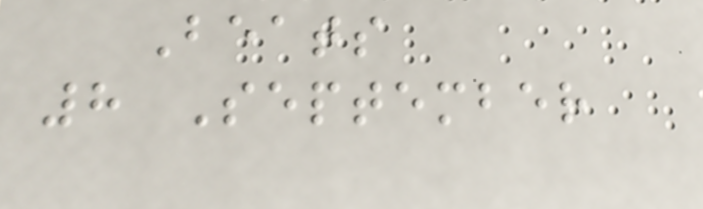Beats
8 September
